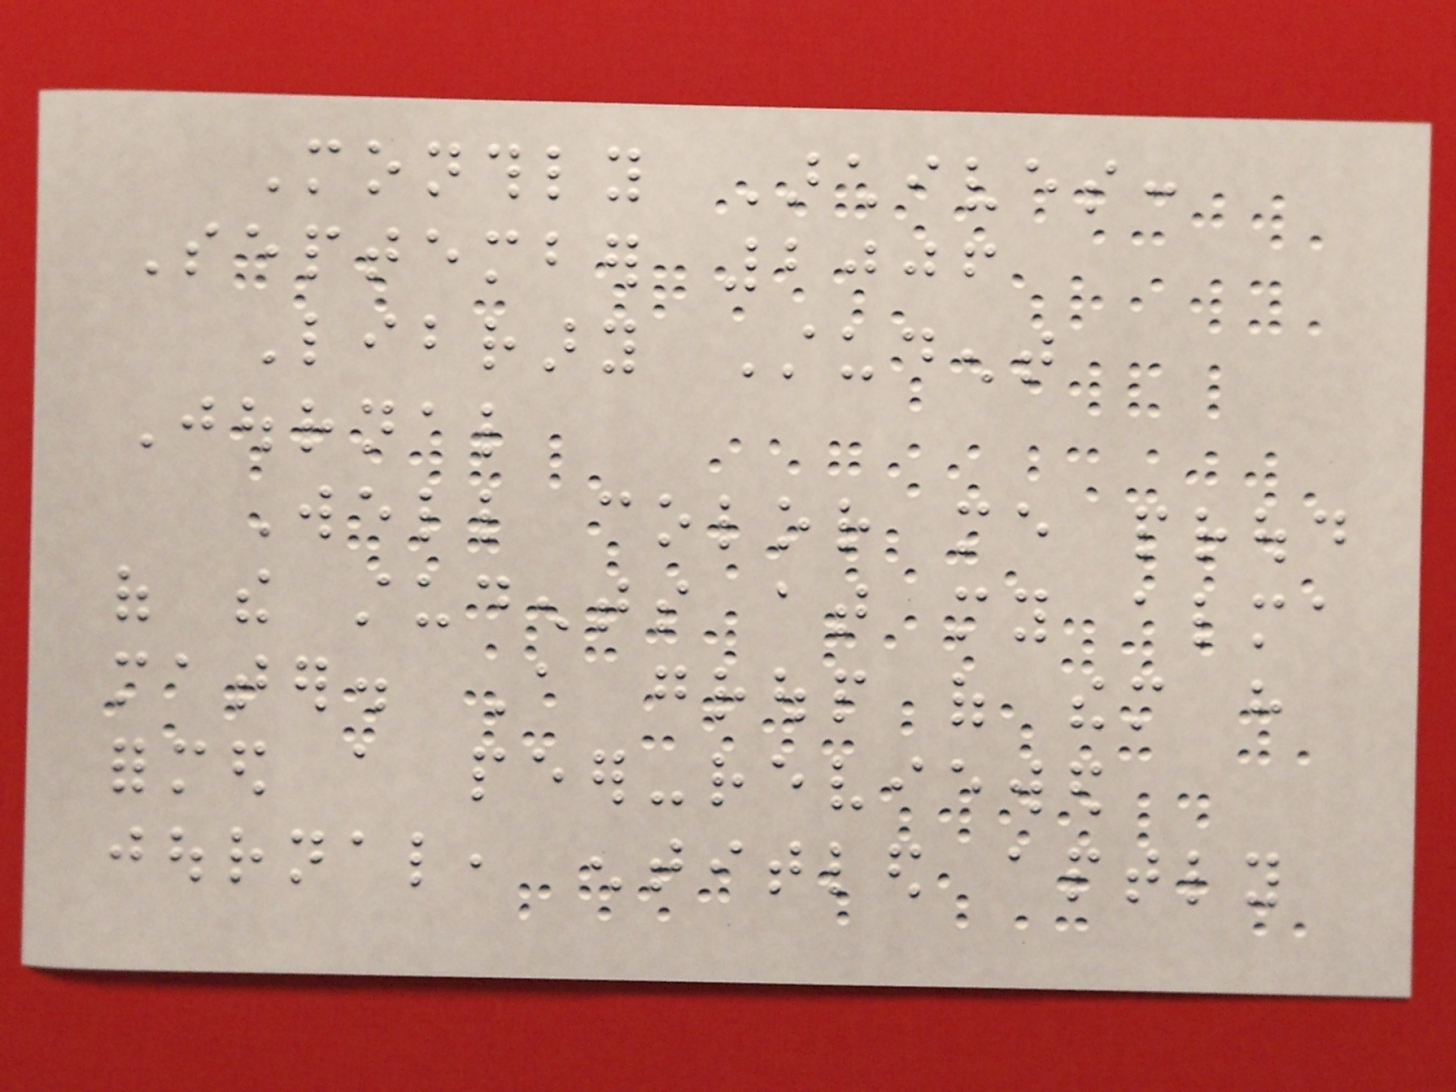Monthly Archives:
September 2006
Library Student
Journal
Well color me proud
of the students at my alma
mater. A group of them have
formed a peer-reviewed
journal, entitled aptly
